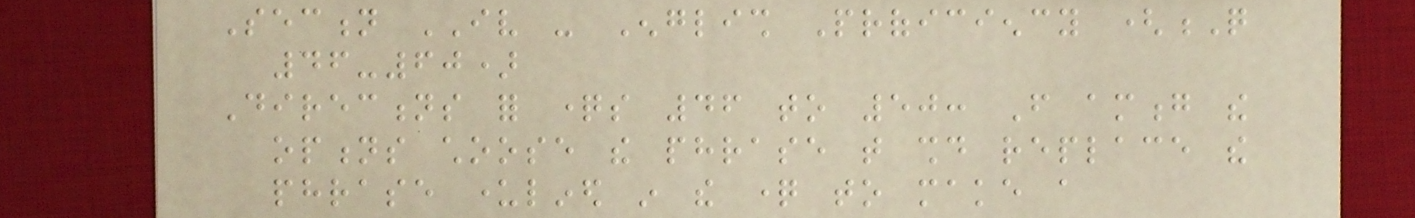Section IV - English Proficiency (Q
46-60)
Directions for questions 46 to 50: From among the
options choose the phrase that should replace the
phrase underlined in the question to make a
